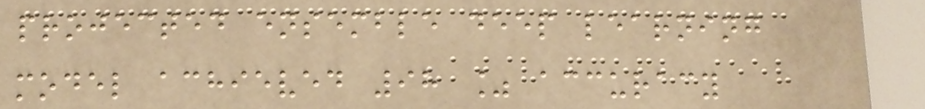projected ensemble deep learning
model achieved 98 % accuracy
